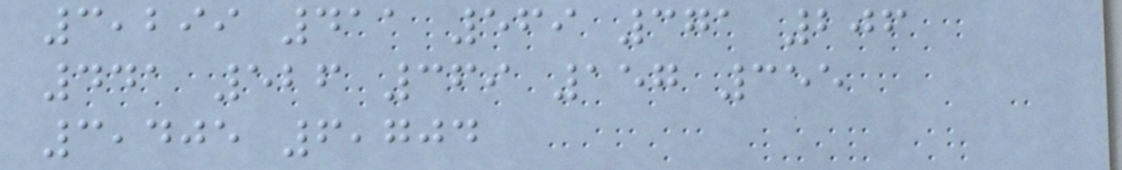3,299 411 569 371 206
441 526 369 157 355
3,405 6,704
